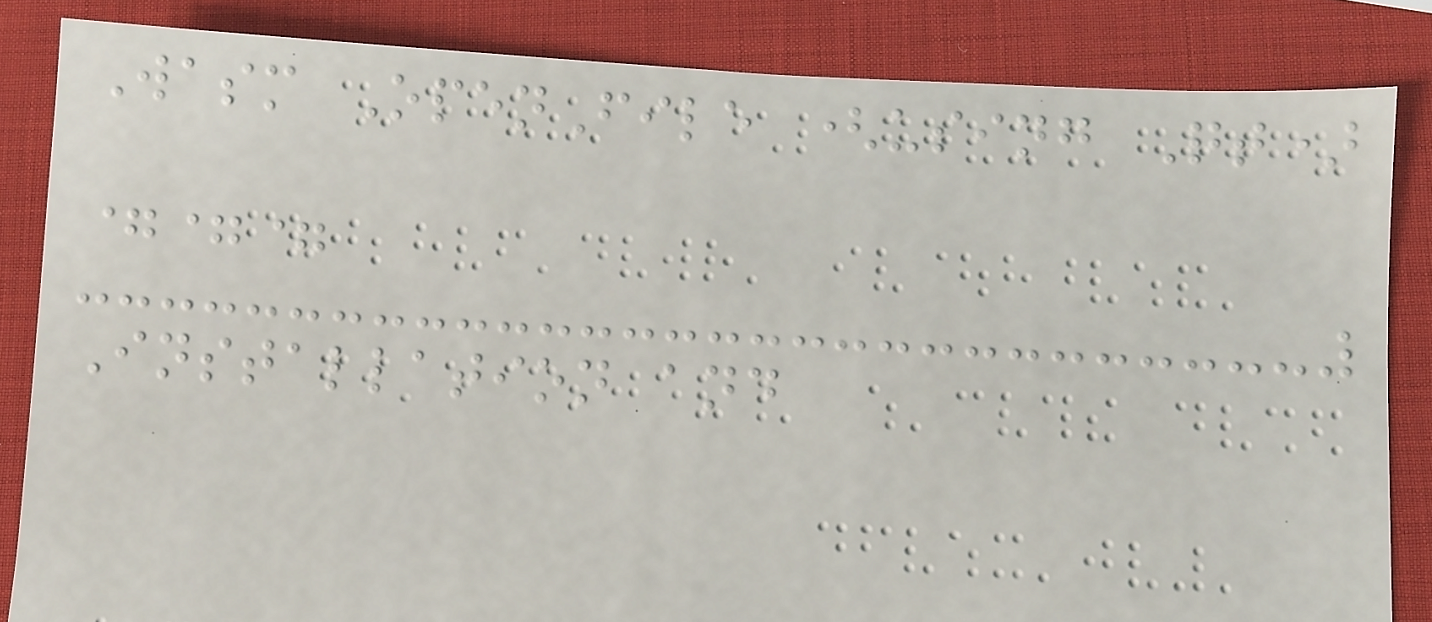Wasm OpenFile (using Qt)
===
Installation and
